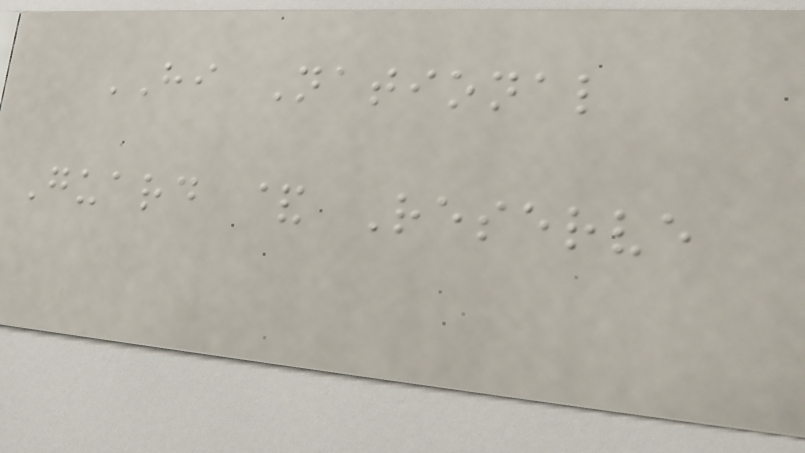HI National
Guard & Reserve
